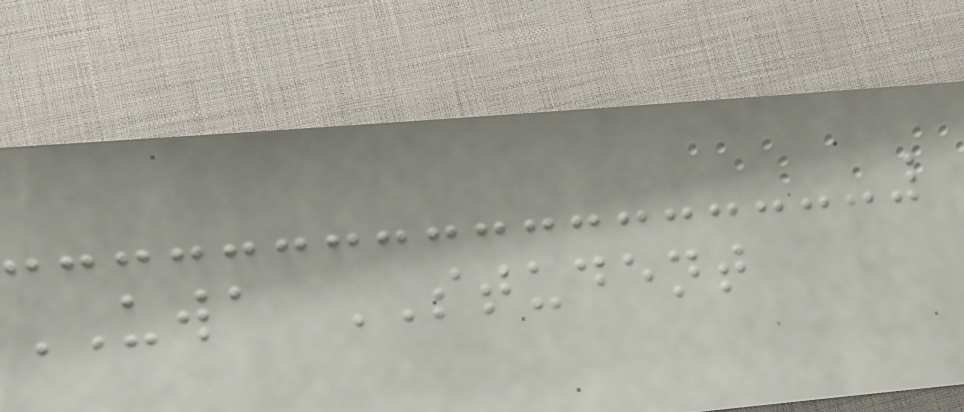UWA STUDENT
